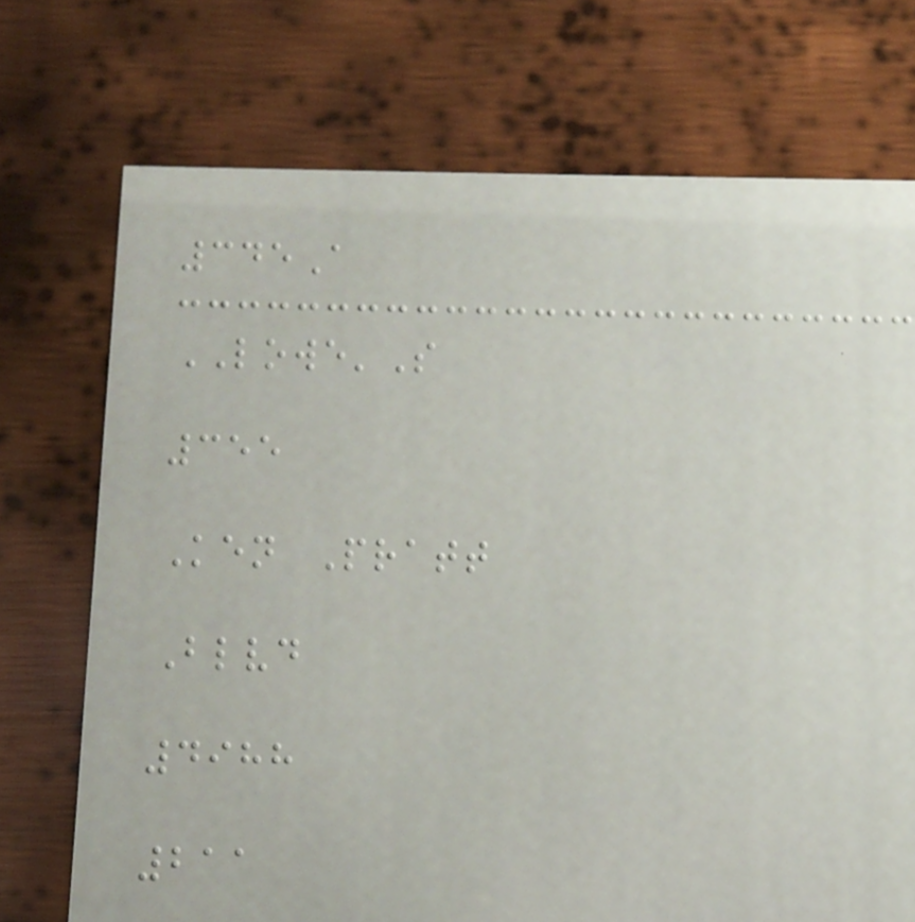345A
LOWE'S
355
Ken Pratt
Blvd
4988
211
